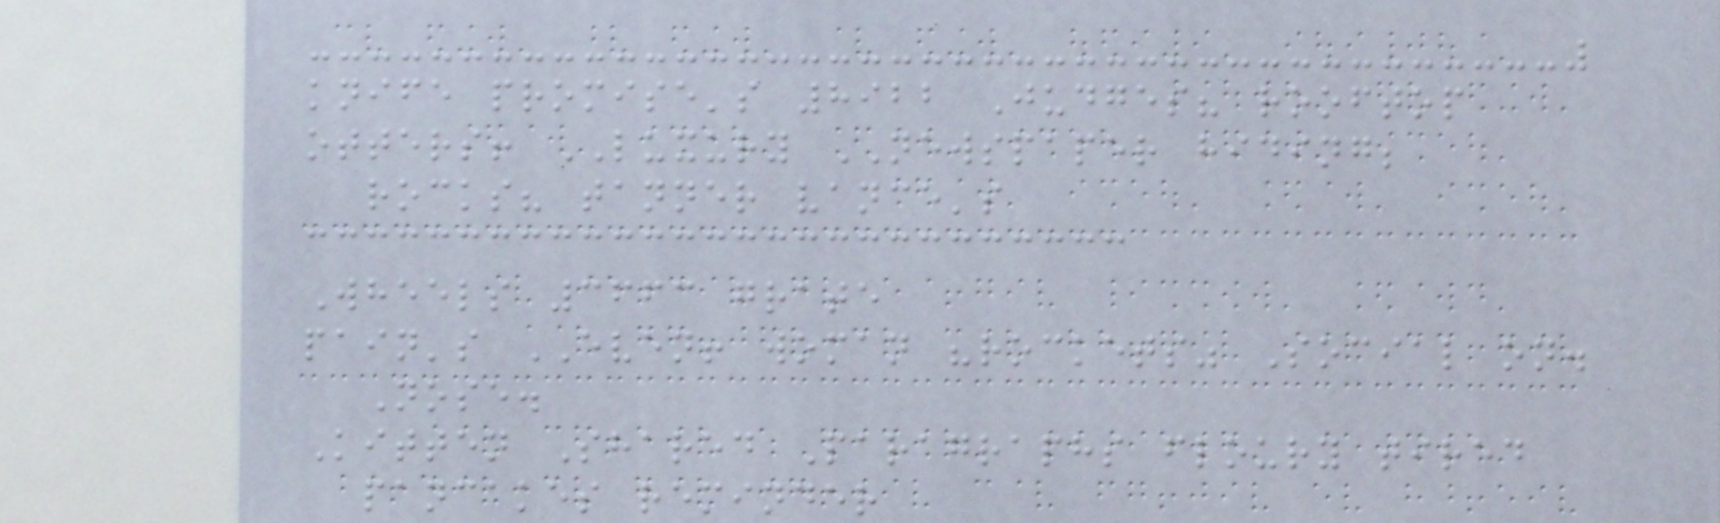knife promise's 8922 Judges? rooftop
otters! LUXURY NEWSPAPER hiding;
rocks? tanner vance's
Wheels 3663 grate
pain's EVEN! woman "rockets" Social on.
Nose.
Kitten Shared Paragraphs floury tired
pancakes reminder
